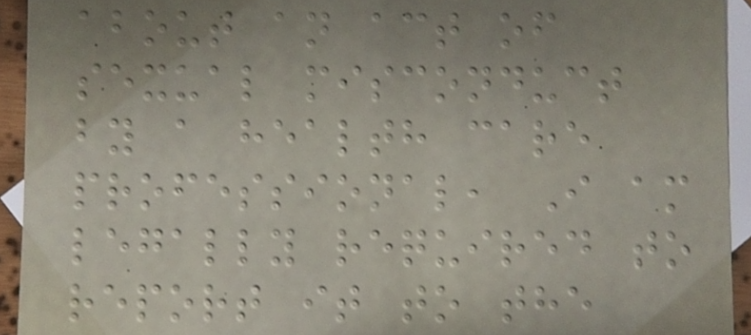about an act of
sexual misconduct
by a health care
professional, I am
legally required to
report it to the
